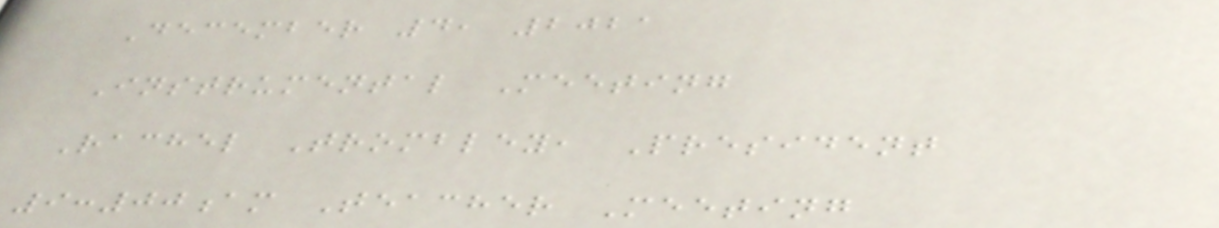December 4, 2021
Instrumental Meeting
Rachel Trombley, President
9:00am Teacher Meeting
